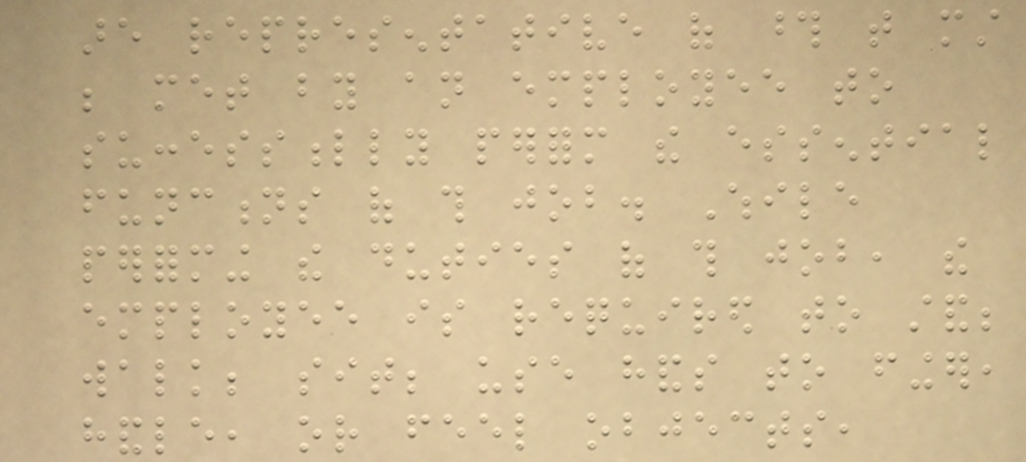are representative of those that must
be met by an employee to
successfully perform the essential
functions of this job. While
performing the duties of this job, the
employee is required to stand;
walk; sit; use hands to finger,
handle, or feel objects,
